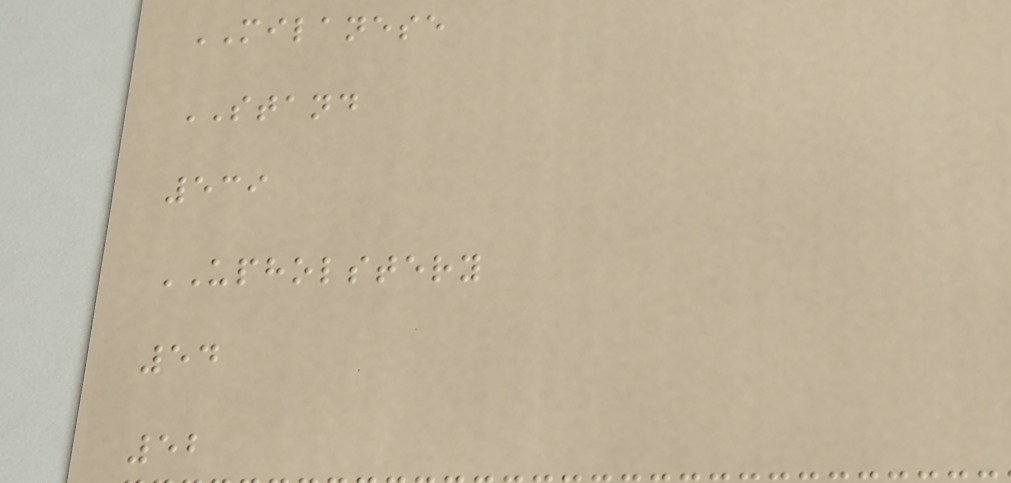MILANESE
STAND
539
UPHOLSTERY
54
52
